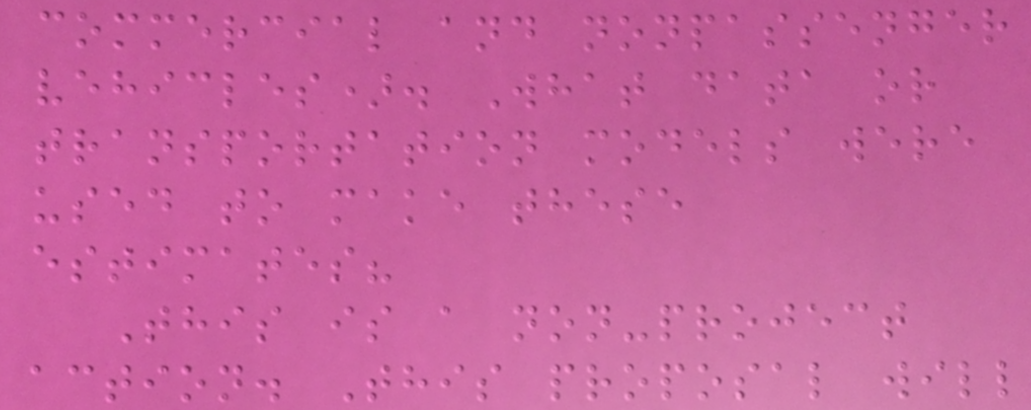commercial and nonpassenger
vehicles). What data or
transportation models were
used to make these
estimates?
This is a non-project
action. This proposal will
